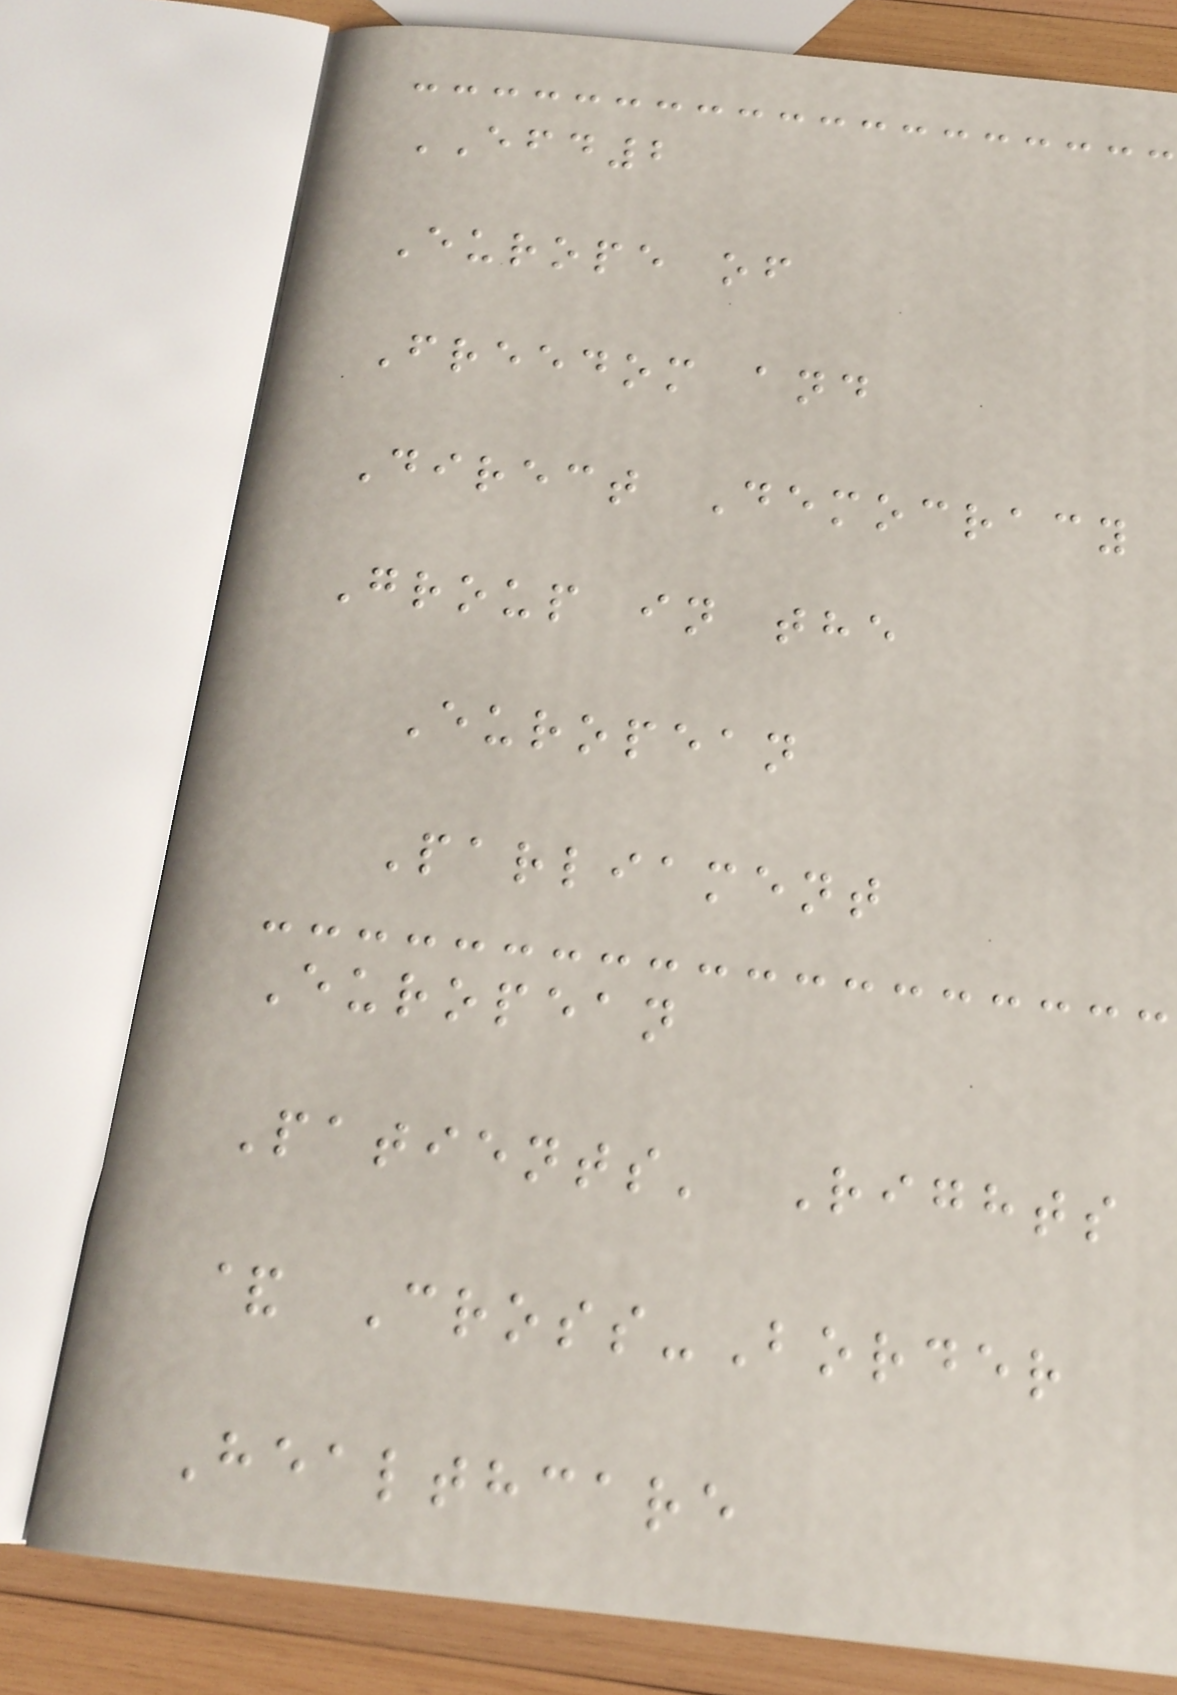EFD2
Europe of
Freedom and
Direct Democracy
Group in the
European
Parliament
European
Patients' Rights
& Cross-Border
Healthcare
